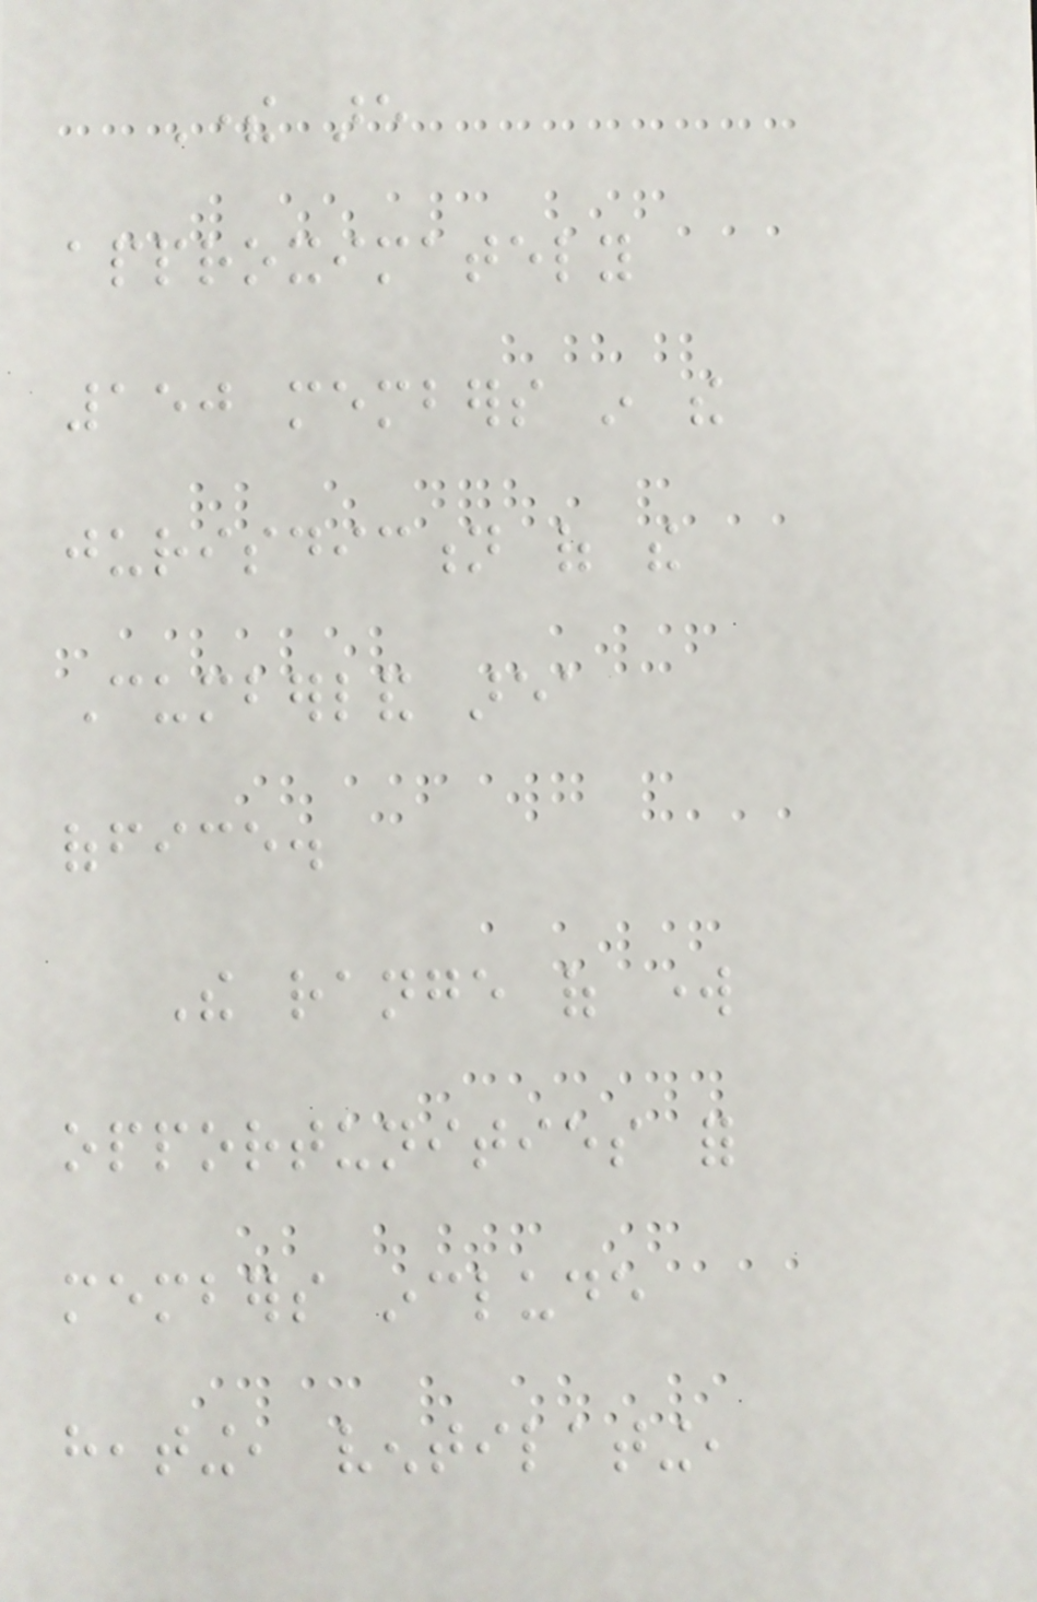There are
approximately
150 members in the
jurisdiction of the
Cumberland area
office.
The range of work
opportunities for
members include
heating, ventilating,
